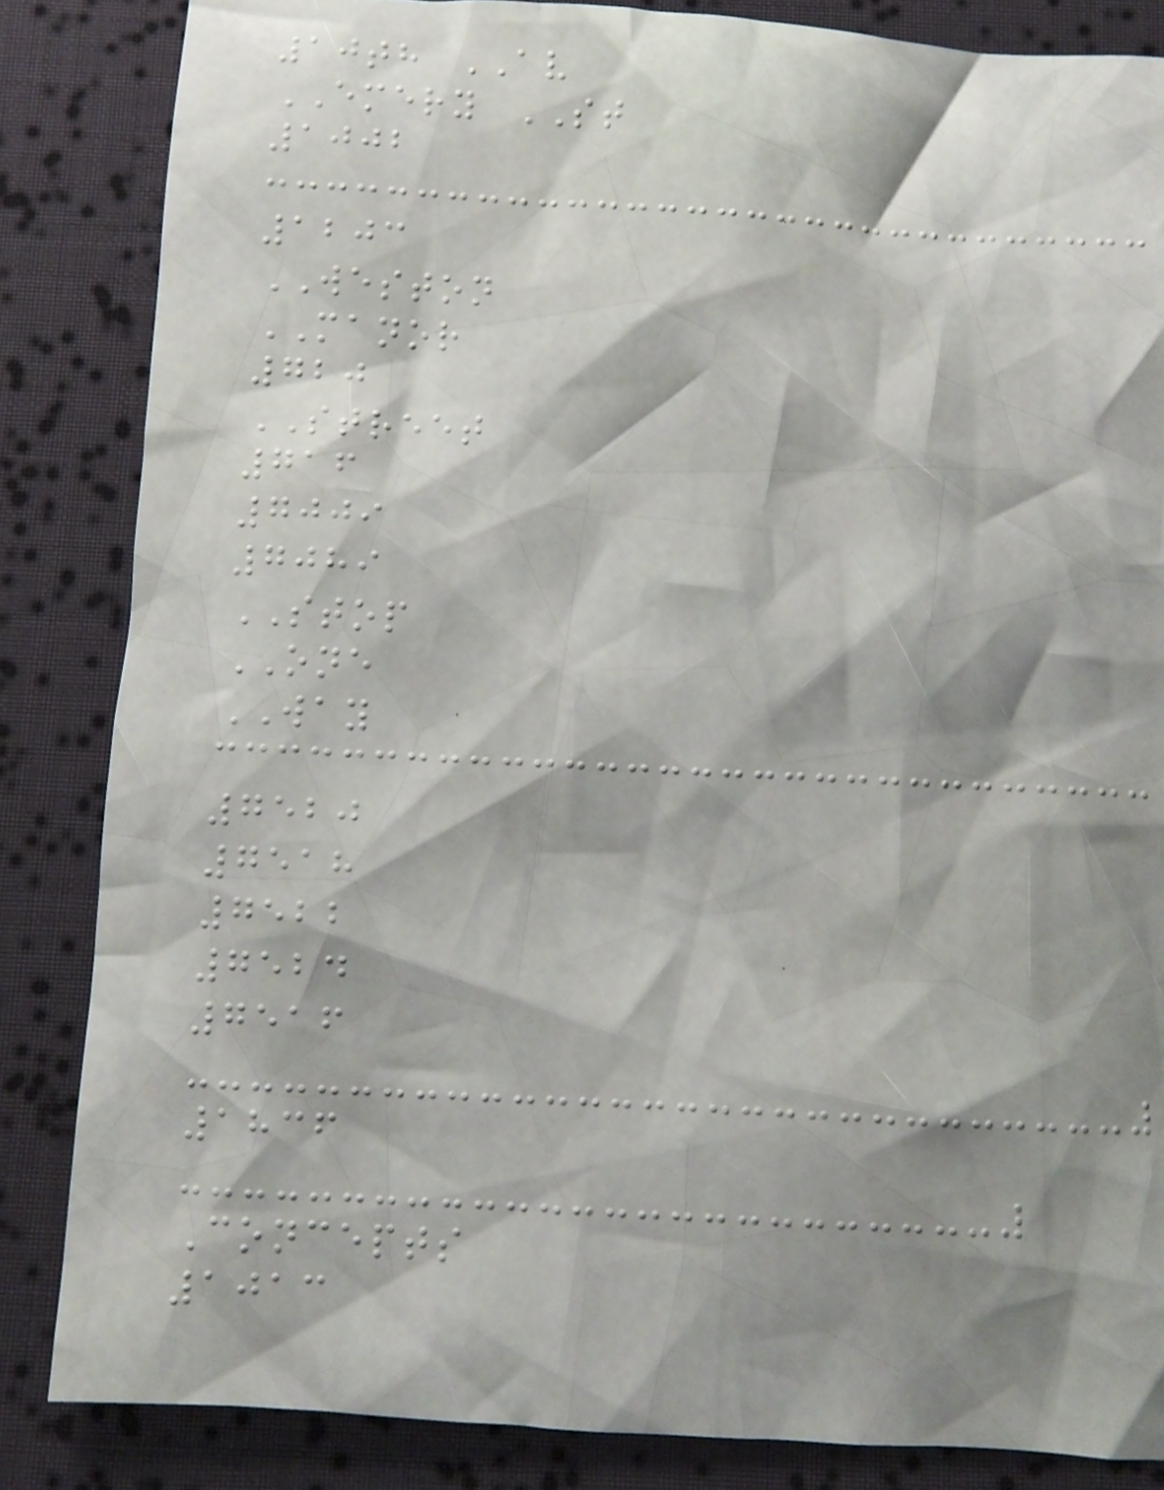10th AV
EMERY ST
1002
1203
WESTON
MANOR
720
STREET
716
7009
7089
STOP
ONE
WAY
7520
7518
7522
7524
7516
1836
Concepts
1013
